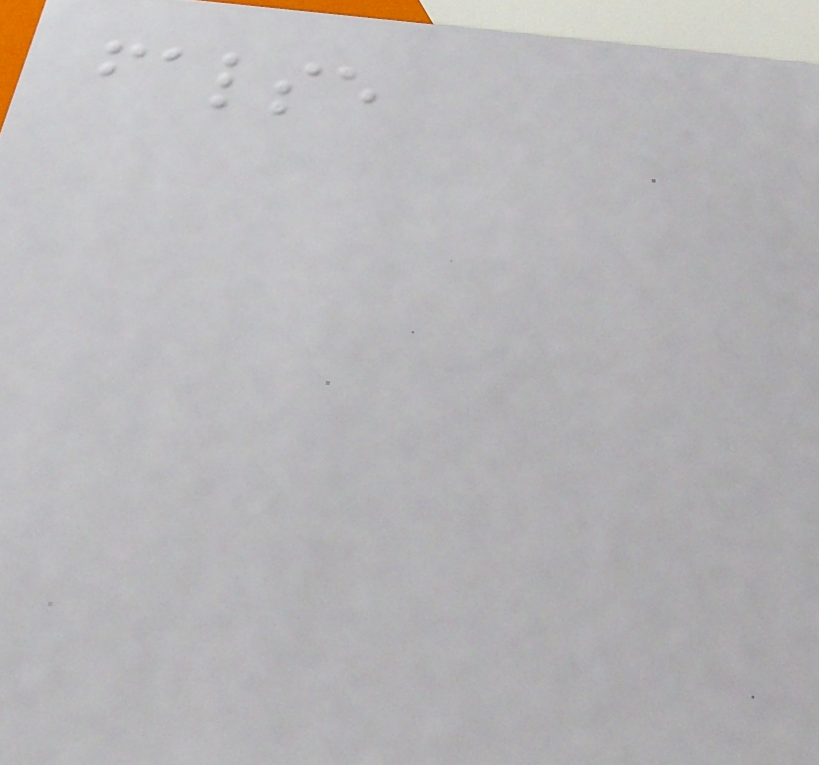false
